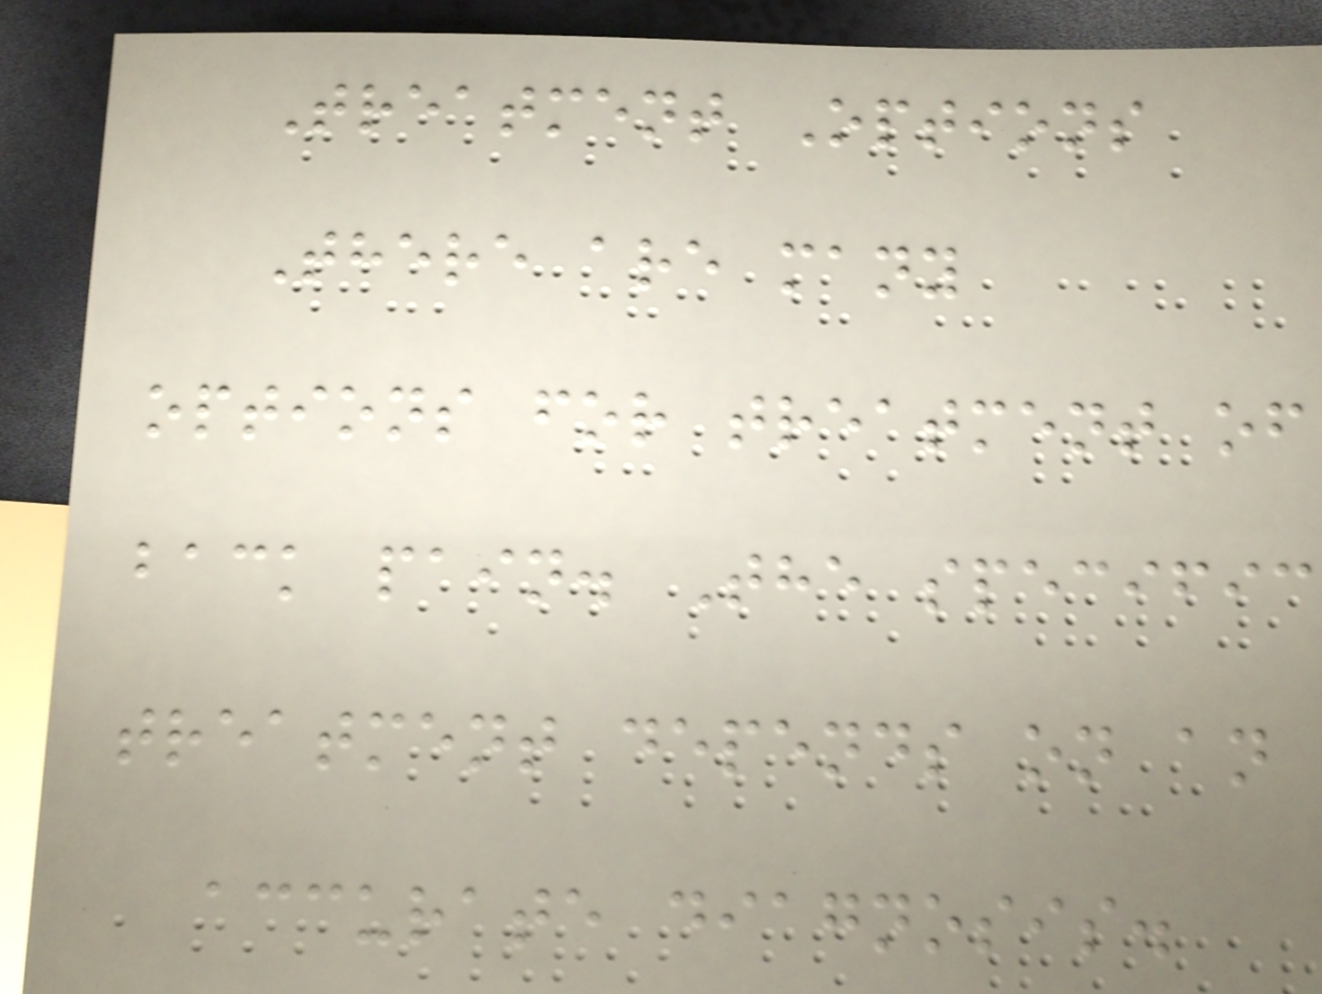Treatment Options
There are many
options for treatment of
back pain. The specific
treatment depends on an
accurate diagnosis.
